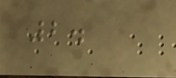2.
